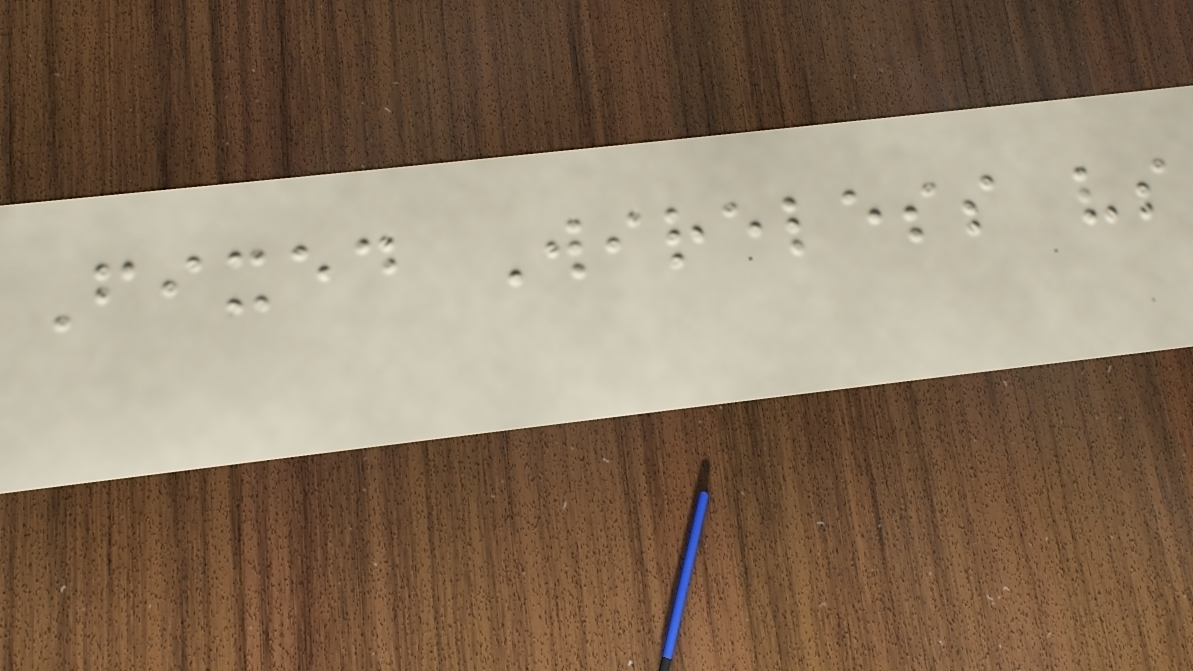Fixed Wireless vs
